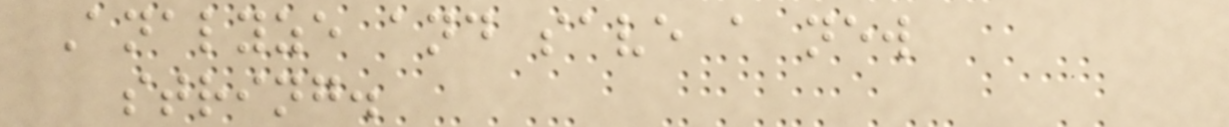Analyze and save a new
string.
